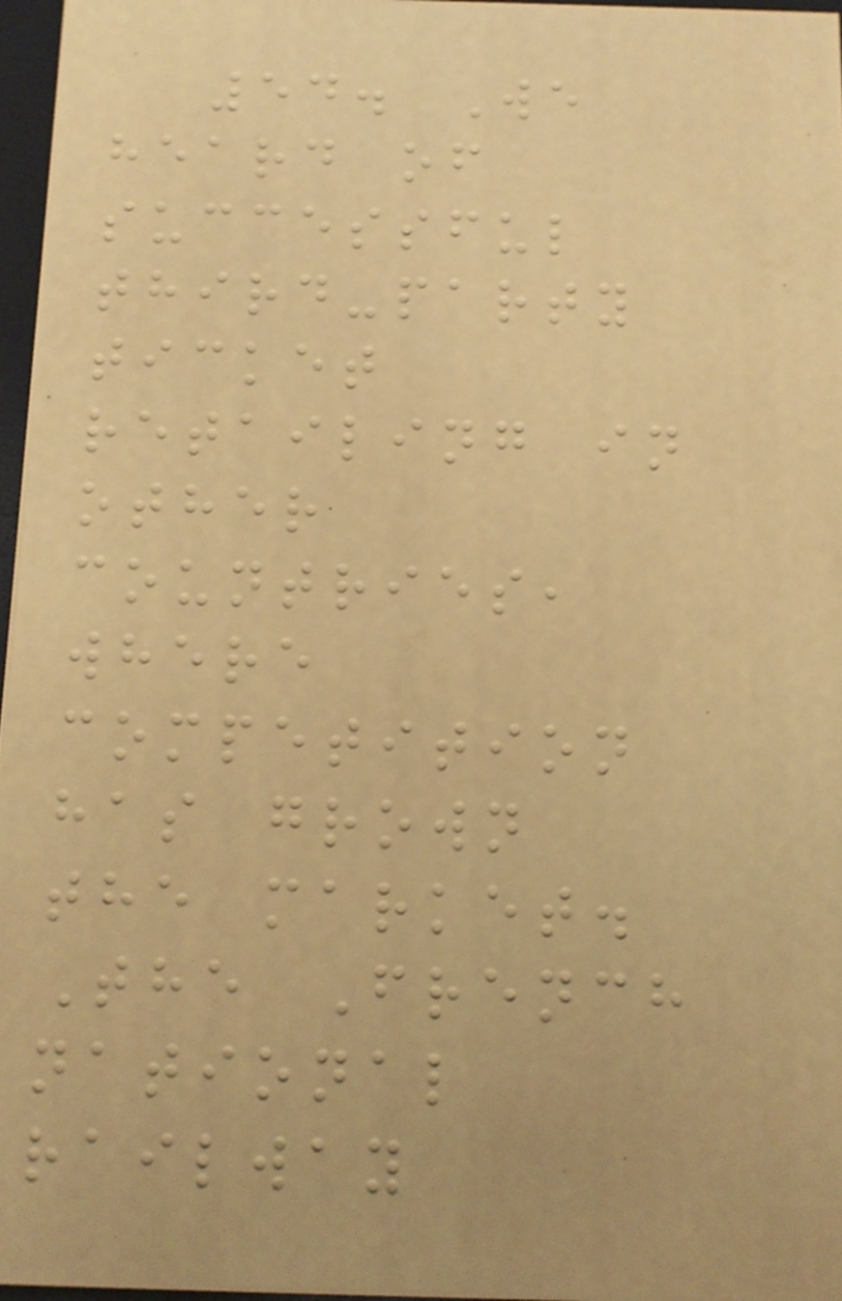54. We
heard of
successful
third-party
ticket
retailing in
other
countries,
where
competition
has grown
the market.
The French
national
railway
